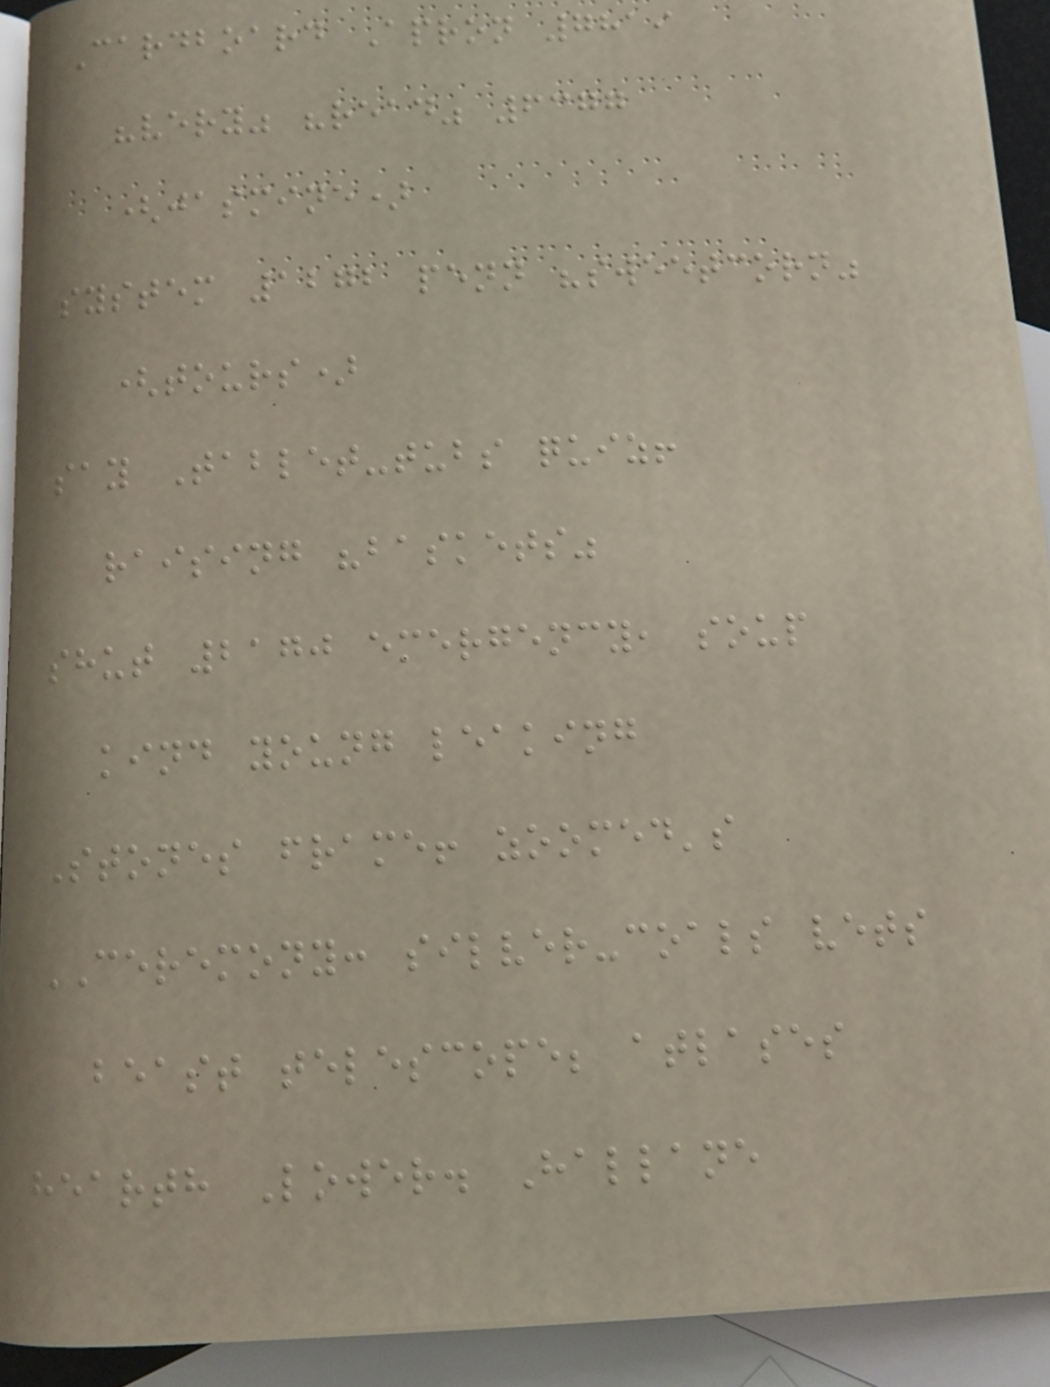Cardboard Apron 7819
"very" "read" 6377
(jasmine)
system 1272 penn "sweetcorn"
(tours)
say Tablet-tubs quiz!
raising "baskets"
shut 2170 emergency, soup
kind young leaking
Stones frame! zoomed's
CEREMONY: silver-coals vets
beast telescope; atlases
hearth Lower. Hallane
